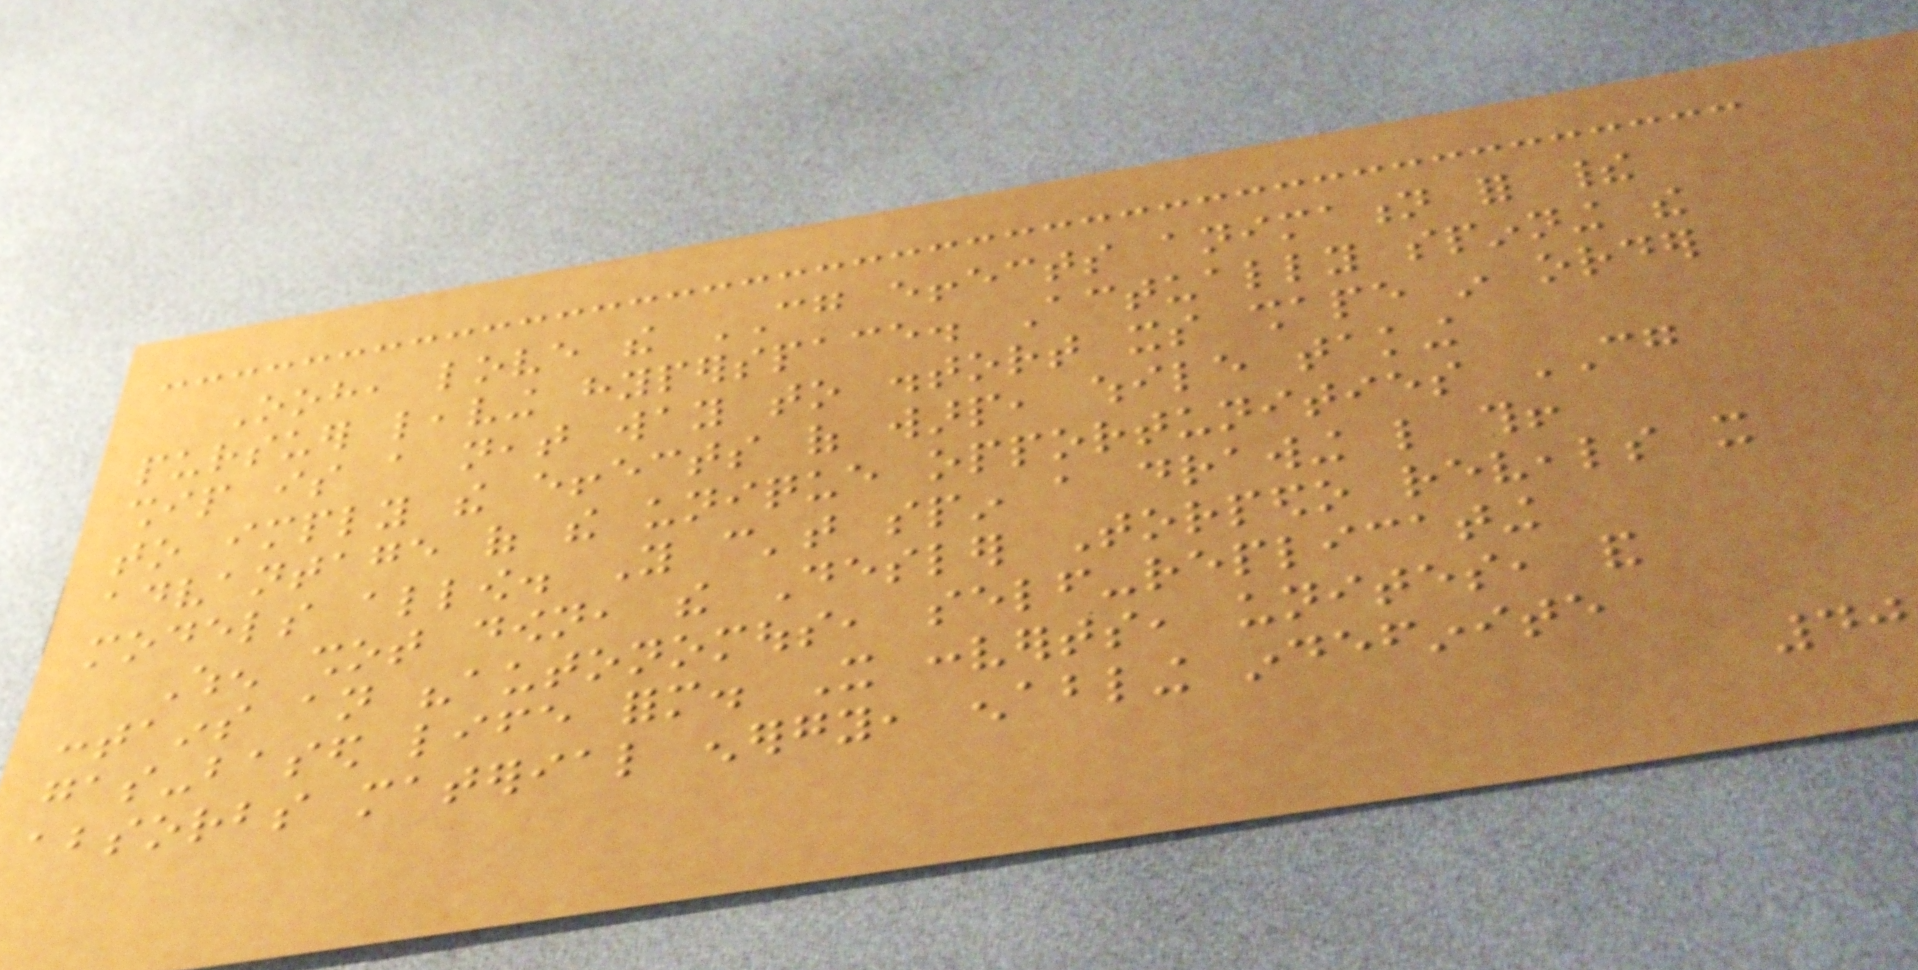Ooh, love the CG effects animation for their
pursuer leaving hyperspace. Actually spinning the
ship is a neat way to distort its shape in order
to imply the effects of warp, while taking
advantage of the unique opportunities CG
models allow. You can't spin a drawing like this!
When shot down, the Desler Torpedo reveals it
contains an "autonomous, self-replicating
gas-based life form. It converts, unites, and
absorbs material energy, enabling indefinite
40
